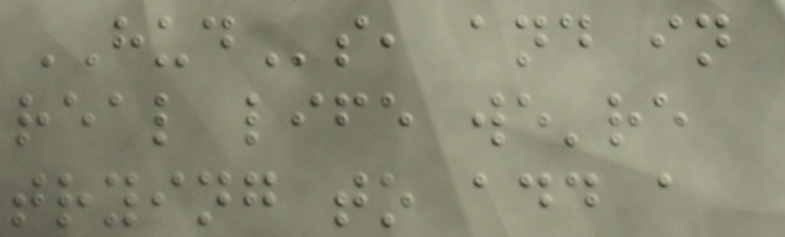HUDs, and in
real life we're
trying to add a
